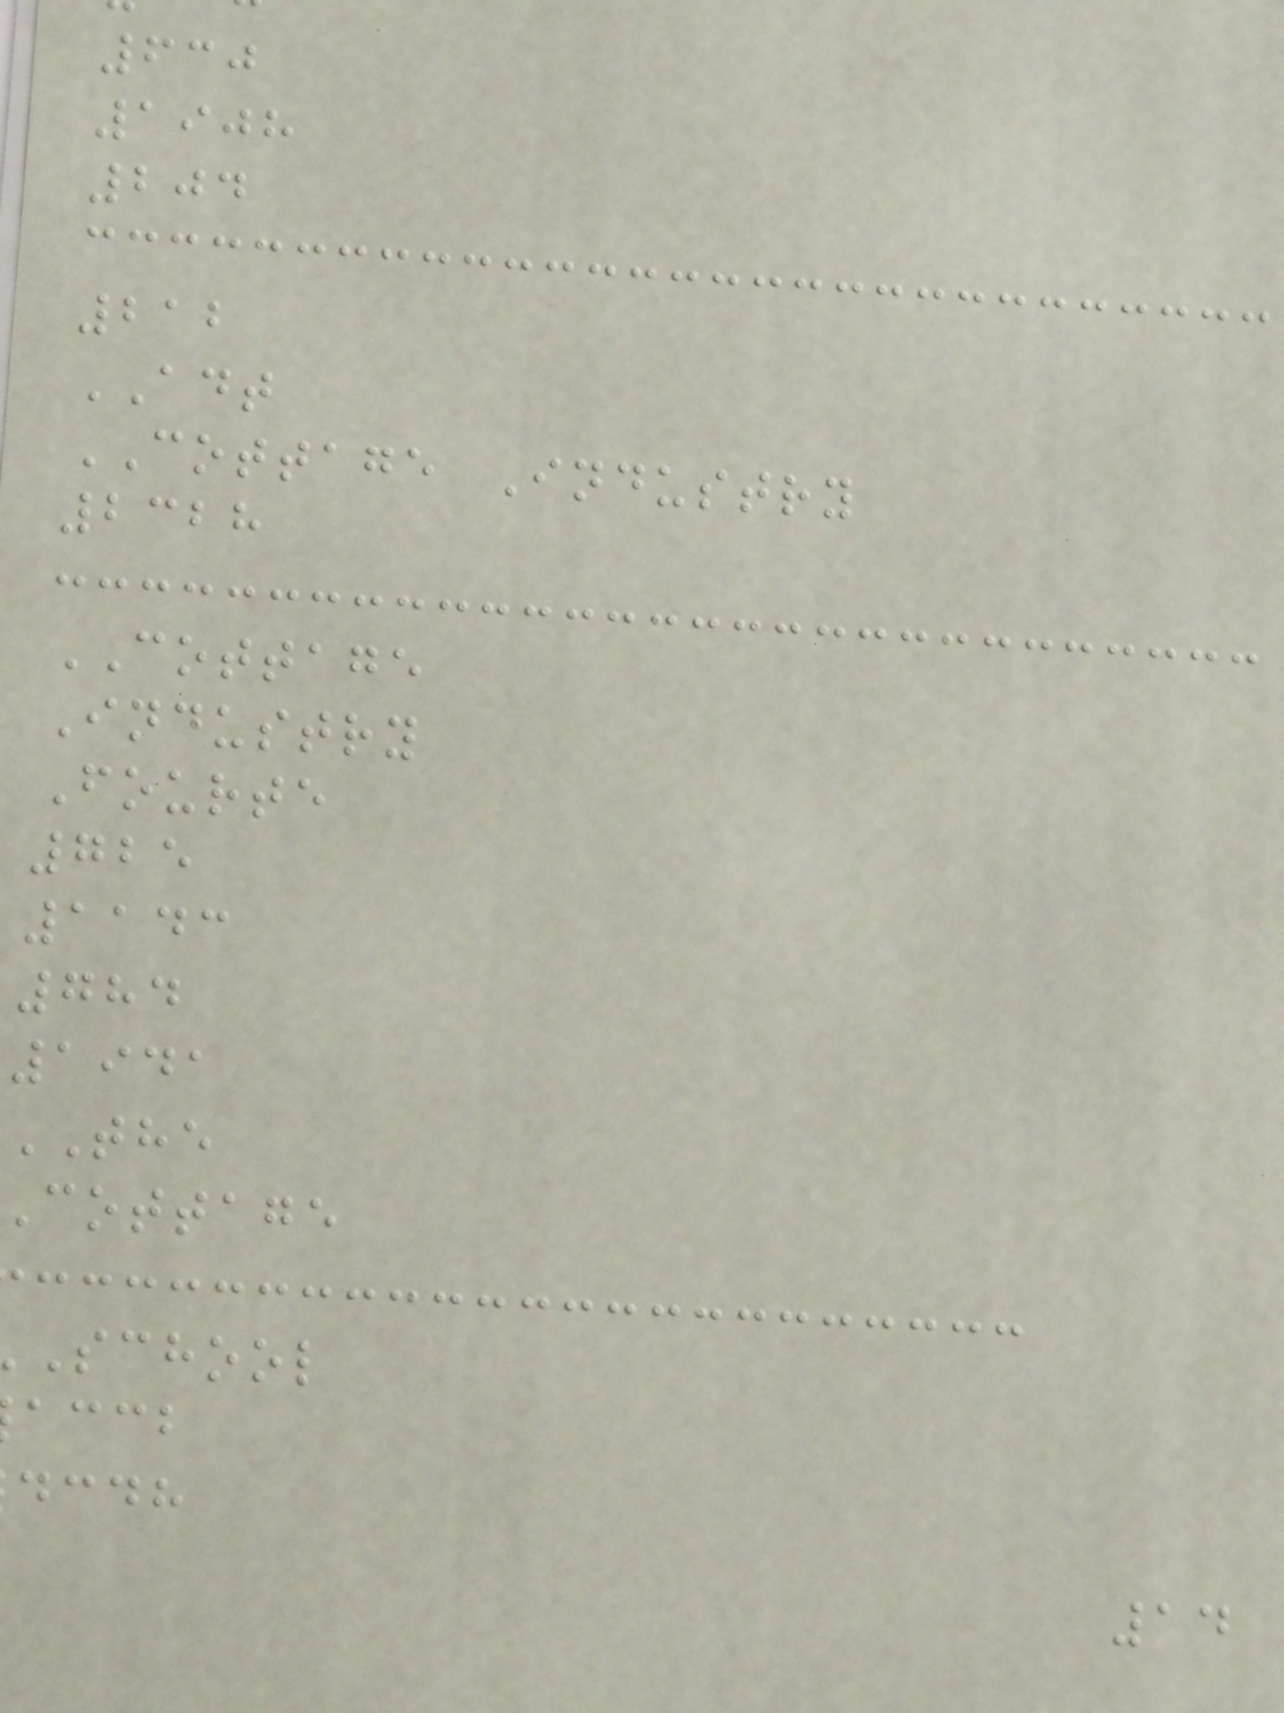630
1908
204
212
ADT
COTTAGE Industry
2328
COTTAGE
Industry
Fourte
725
1143
784
1941
THE
cottage
school
accb
dcdh
14
